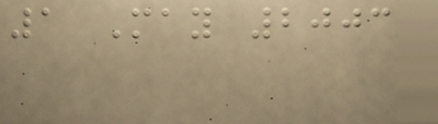1 May 2003
